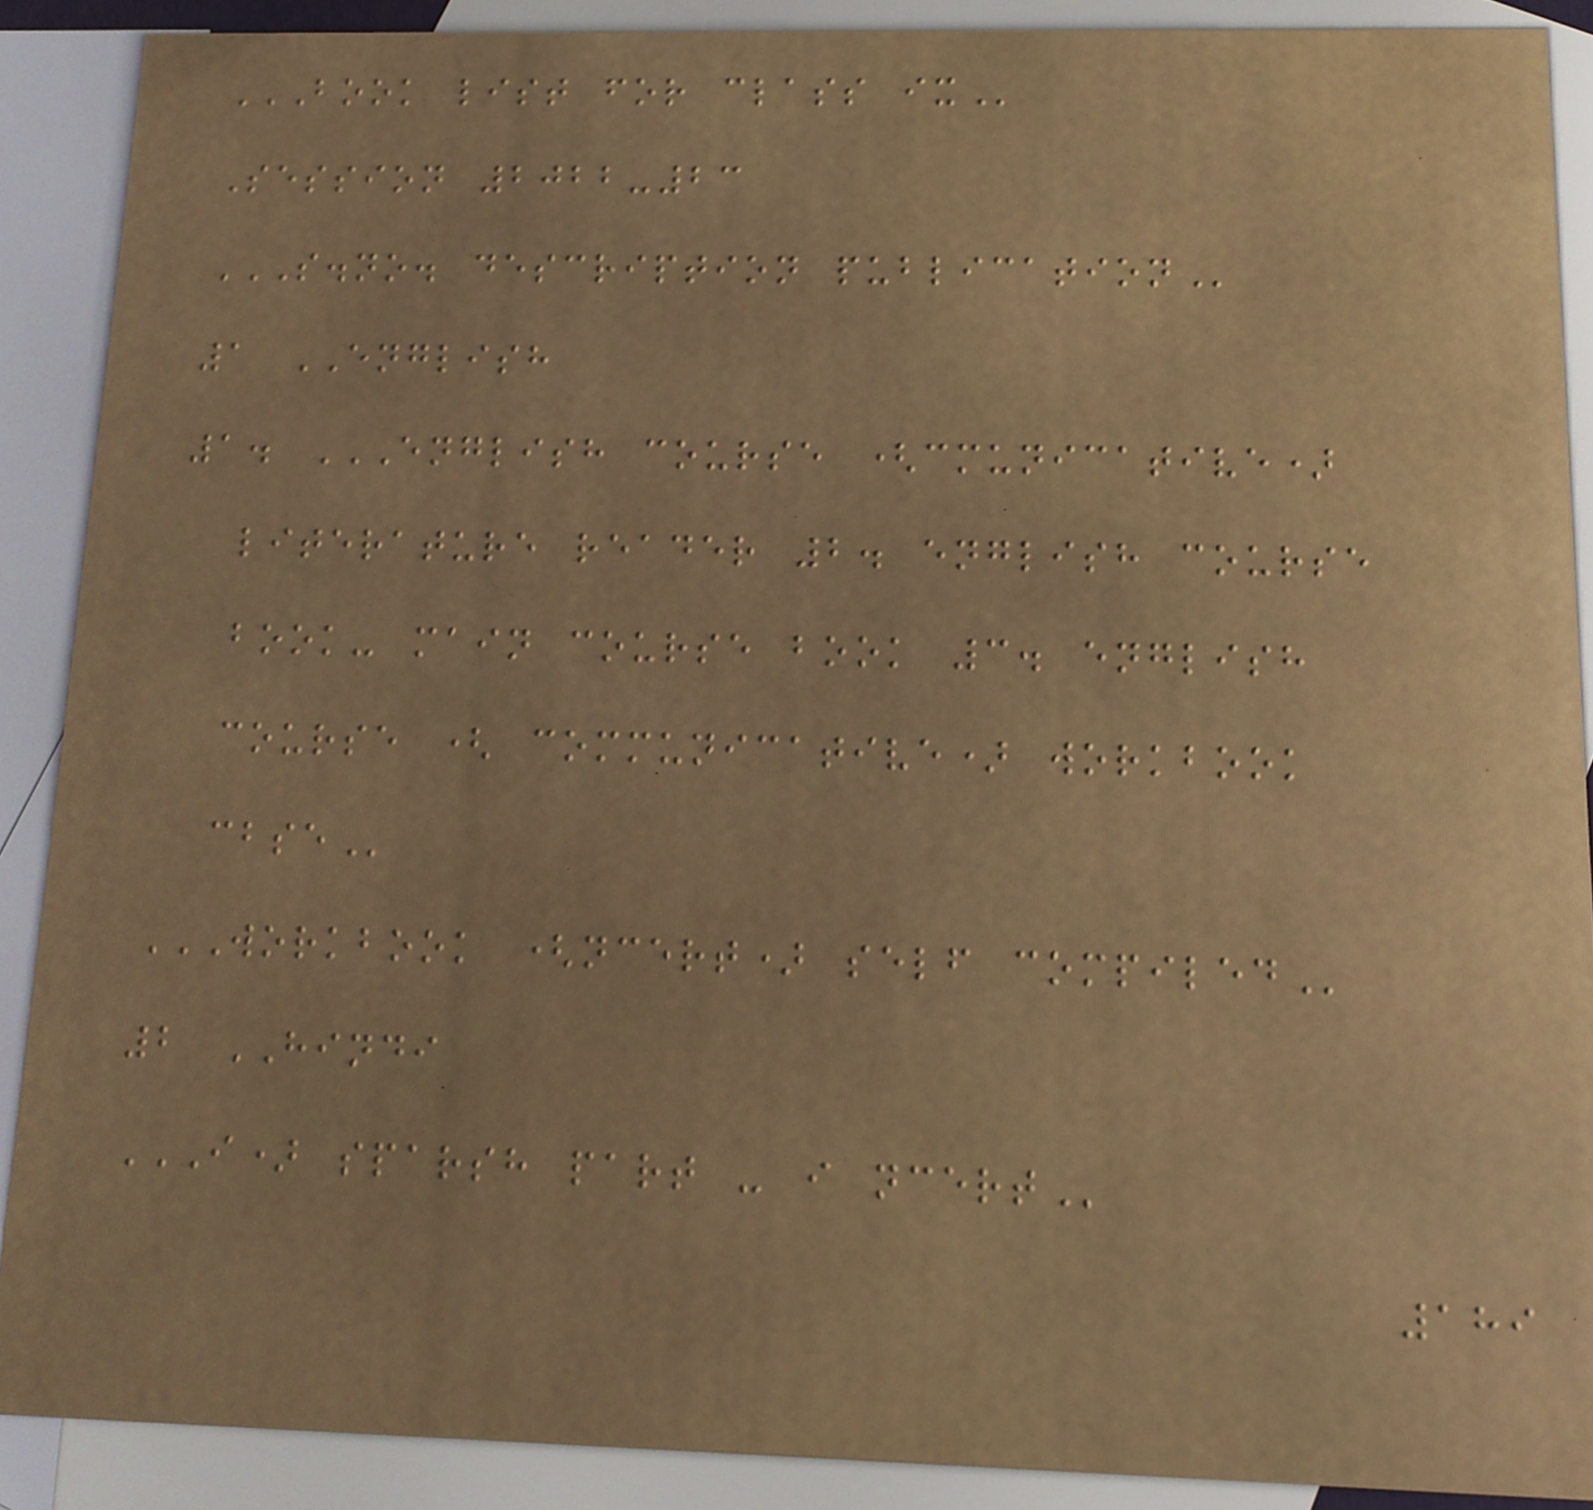BOOK LIST FOR CLASS IX
Session 2022-23
S.NO. DESCRIPTION PUBLICATION
1 ENGLISH
1. ENGLISH COURSE (CMUNICATIVE)
LITERATURE READER 2. ENGLISH COURSE
BOOK- MAIN COURSE BOOK 3. ENGLISH
COURSE ( COMMUNICATIVE) WORKBOOK
CBSE
WORKBOOK (NCERT) SELF COMPILED
2 HINDI
I) SPARSH PART - I NCERT
189
